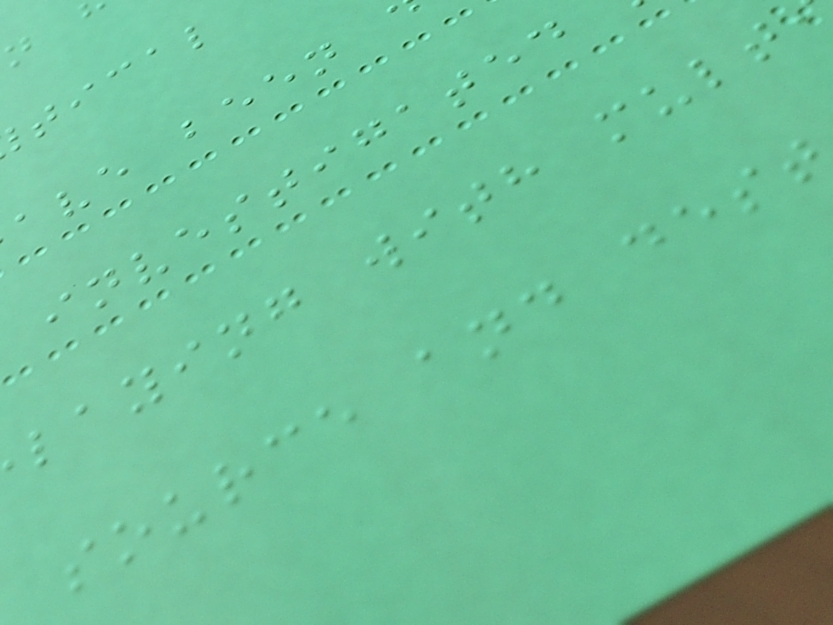investigated
laying with mult
source and dest
